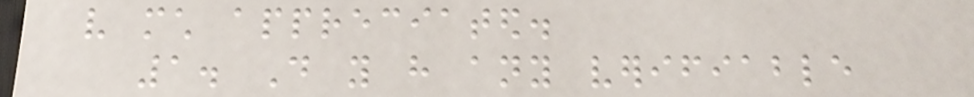very much appreciated.
1. Do you have any verifiable
